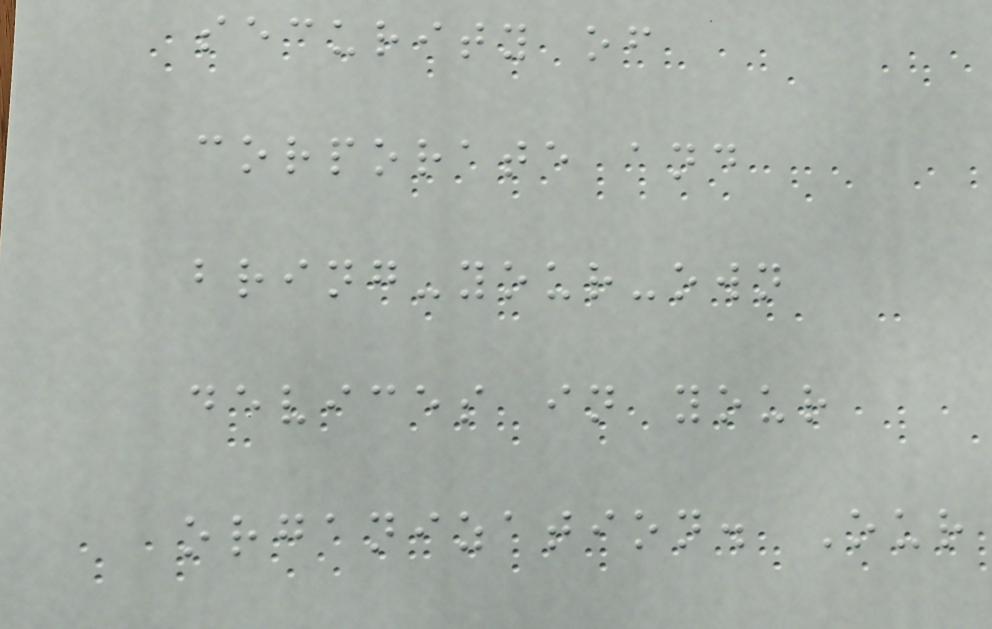security of
corporate and
bring-your-own
devices in your
organization. Our
